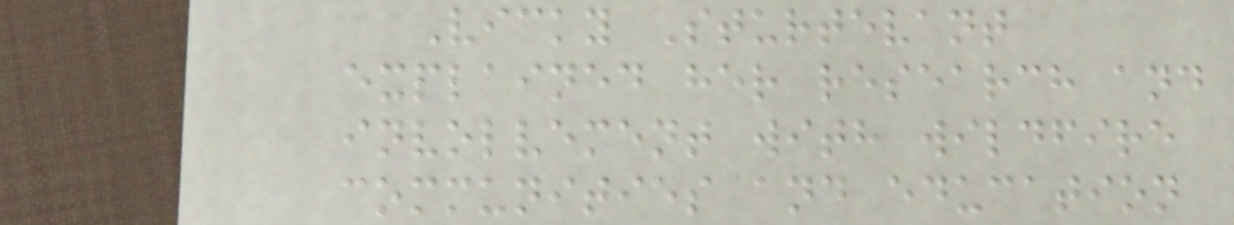Vicky Sturtevant
explained her research and
involvement with wildfire
communities and education
